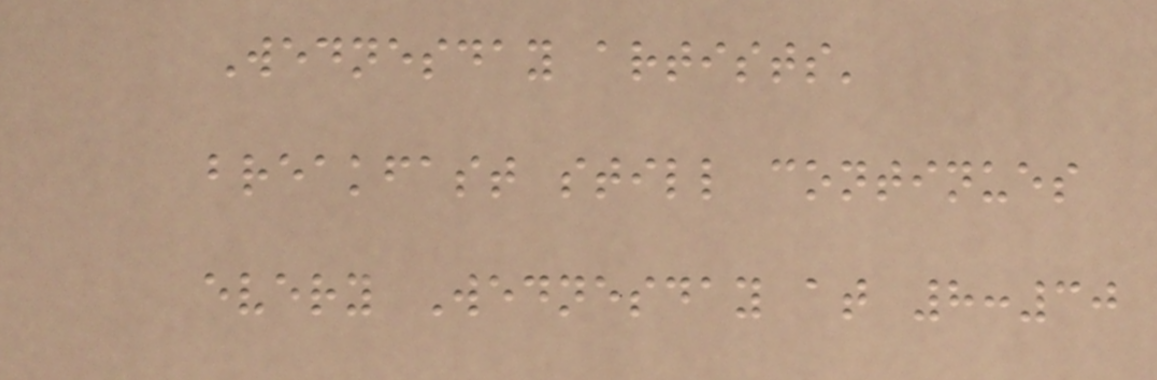Wednesday artists'
breakfast still continues
every Wednesday at 8:30
